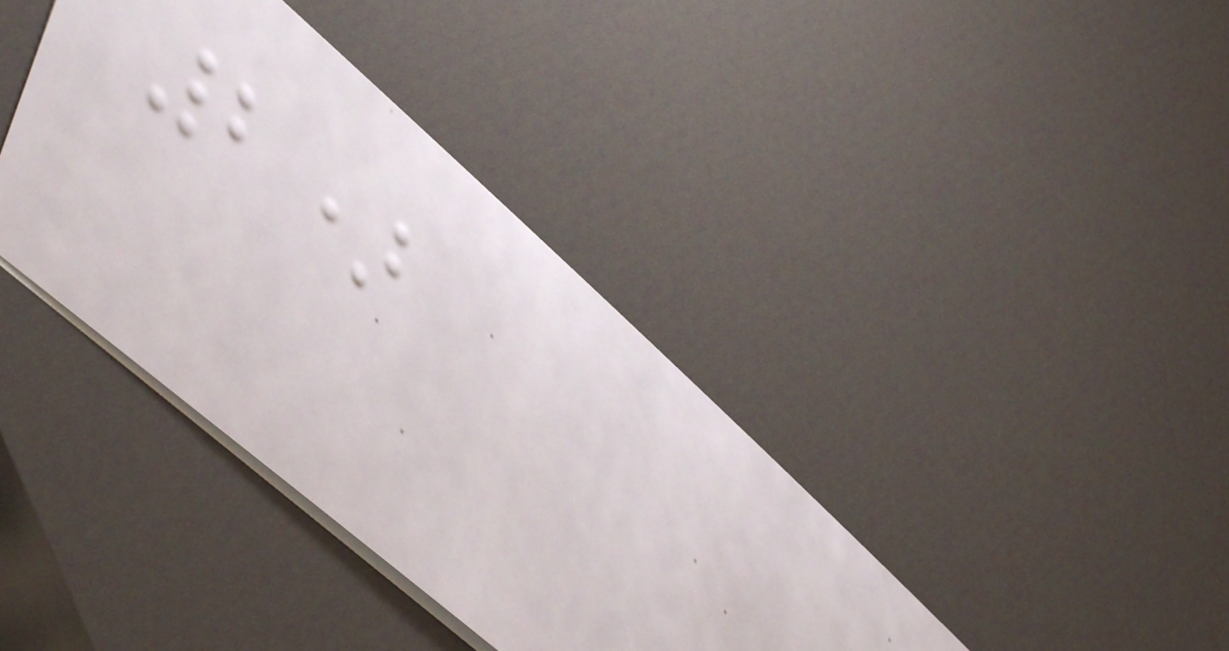2)
